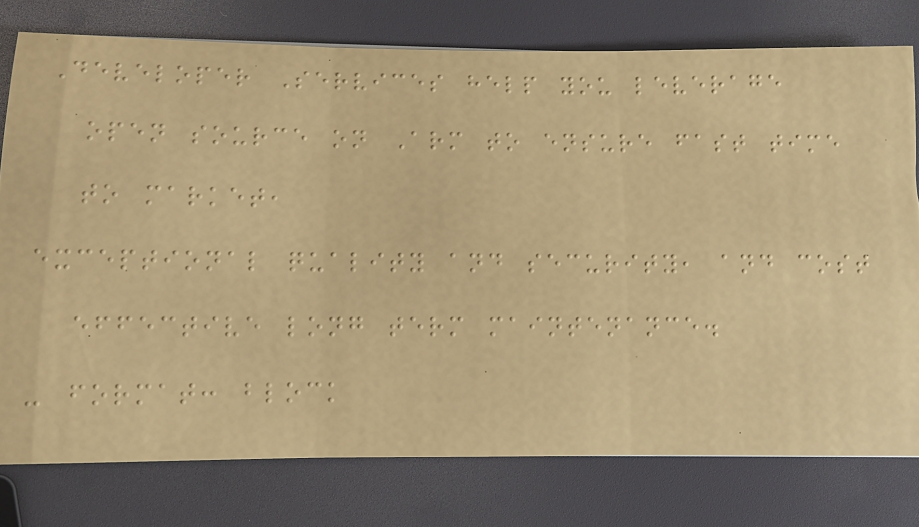Developer Services help you leverage
open source on Arm to ensure fast time
to market,
exceptional quality and security, and cost
effective long term maintenance.
- format: block
